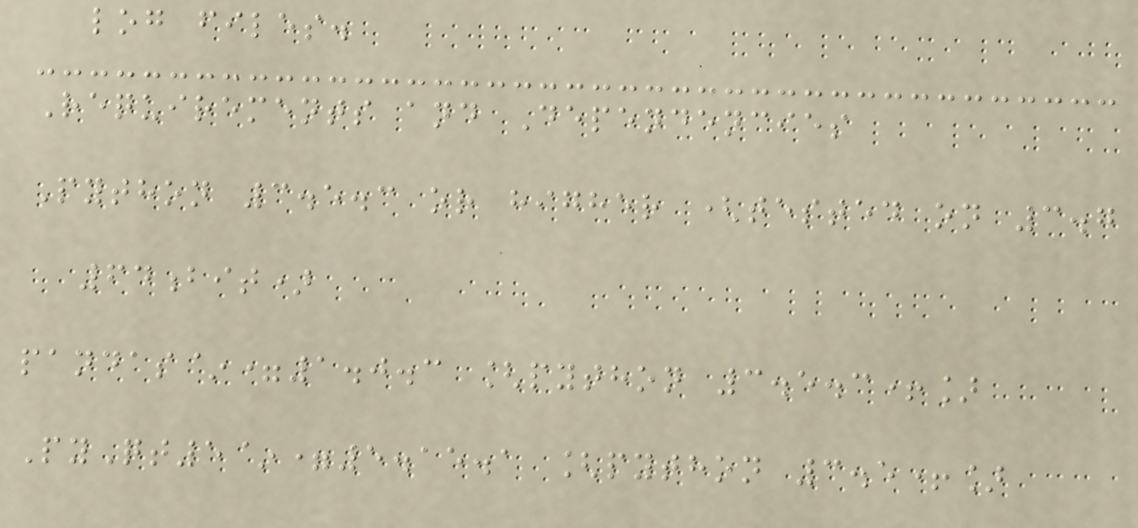log files.
Requirements and Dependencies
Python 3.5.3 or higher (tested on 3.7
64bit)
pandas~=1.0.3 [python 3.5.3+]
PyQt5~=5.15.1 [python 3.5+]
